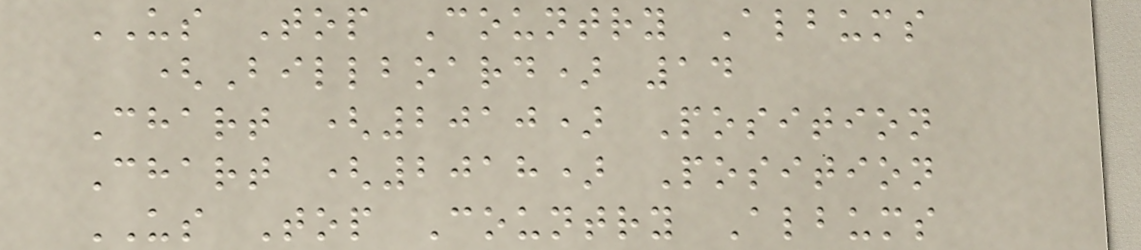US Top Country Albums
(Billboard) 14
Chart (2010) Position
Chart (2018) Position
US Top Country Albums
